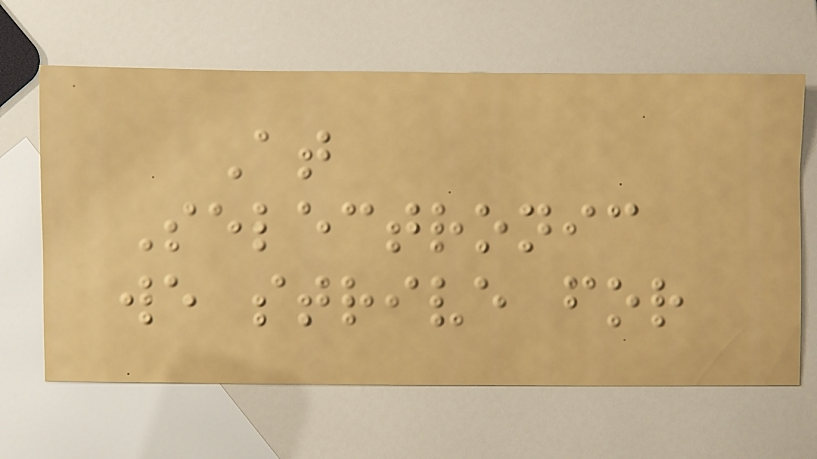At
Selectronic
we strive for
